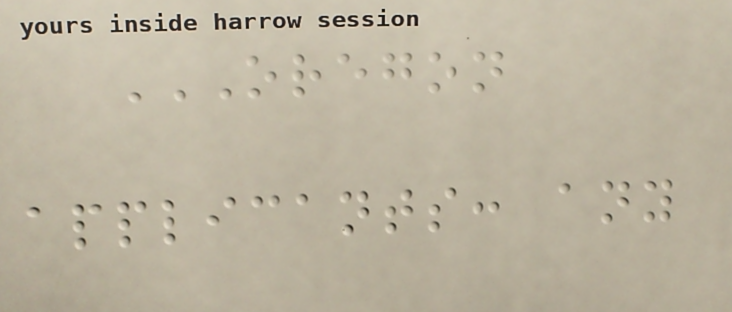OREGON
APPLICANTS: ANY
